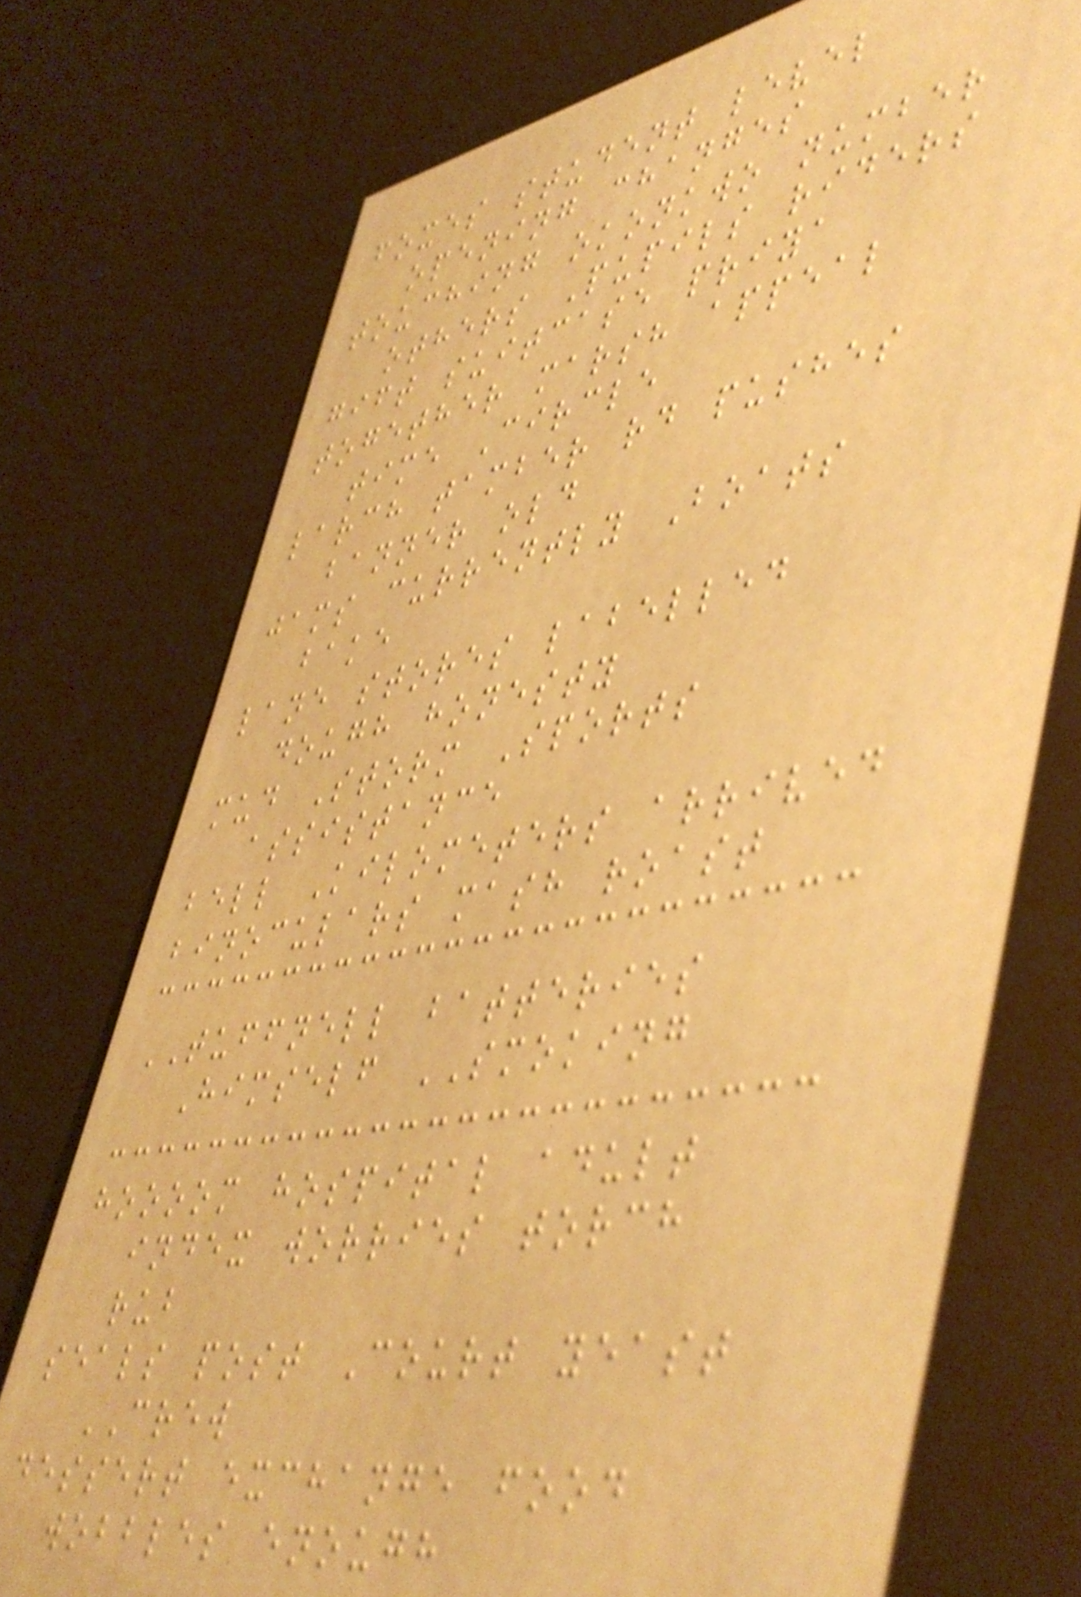foxes student level
opening changes
touching okonkwo number
others Pupils riders
gift suitcase priya
together marsh appeal
time Circle
larch tamber rd pushes
banner old
jams currently Boats
bake
lane stores labelled
dough honesty
mud Storm Sports
assistance
bell Kilometers arrived
binoculars mash roast
TUFFNELL batteries
Himself SMOKING
hoooom hospital adult
index worries torch
rub
seals post Court yeast
CREW
dessert exchange food
wobbles enough
